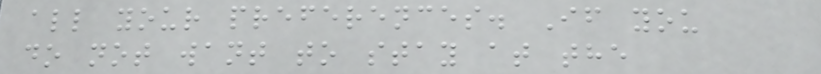all your preferences. If you
do not want to stay at the
